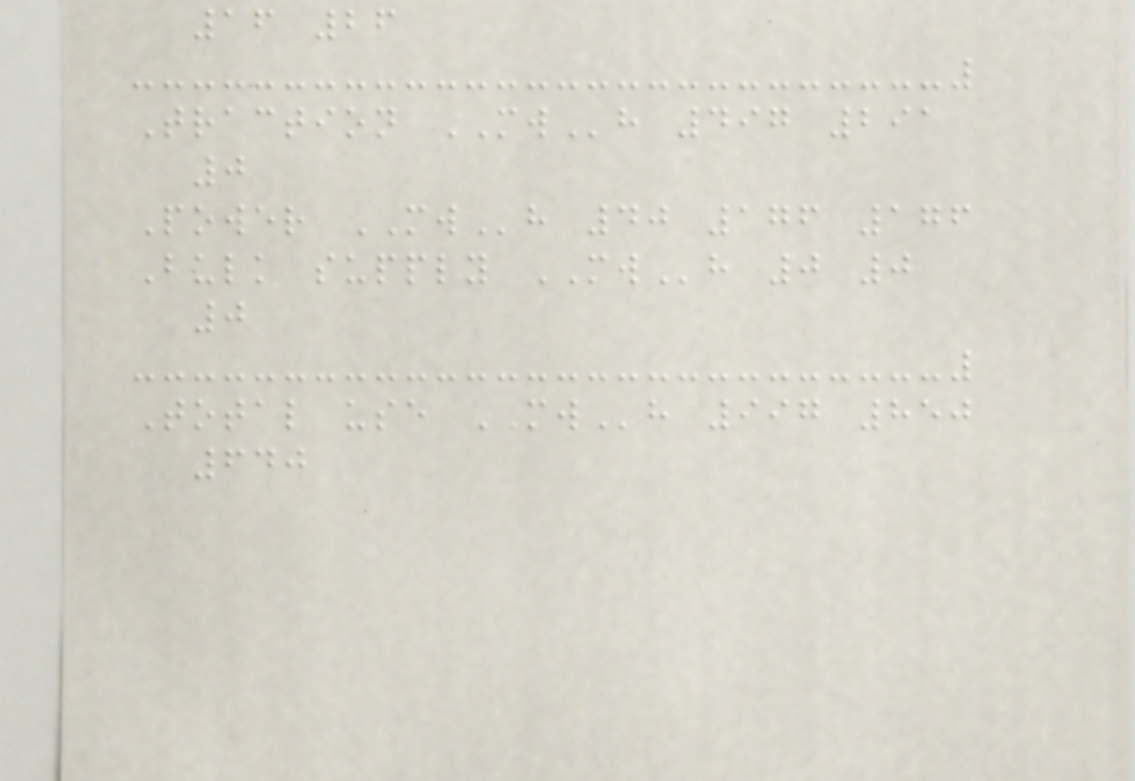16 26
Traction MWh 497 291
0
Power MWh 40 176 176
Bulk supply MWh 0 0
0
Total use MWh 997 850
640
